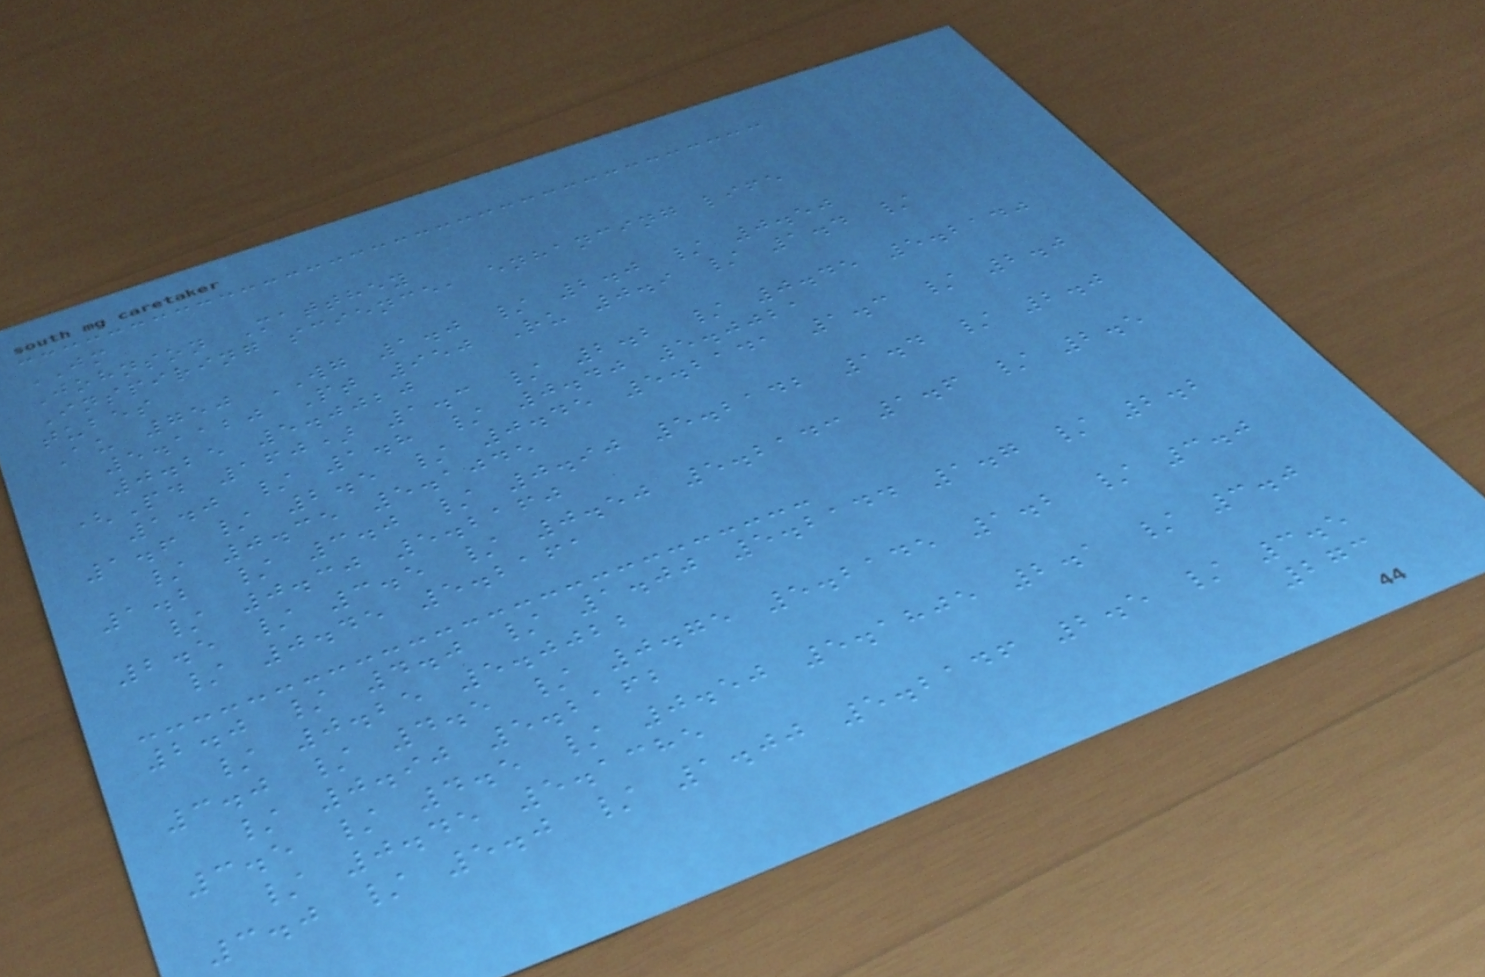JM
Johnson Matthey
Inspiring science, enhancing life
tubes
Au 750 WG 1.0 / 2.0 / 0.50
5.1120 Pt 950 Ru 0.9 / 1.4 /
0.25 5.0020
(Pd 160) 1.3 / 2.2 / 0.45 5.2140
1.0 / 1.8 / 0.40 5.0021
1.6 / 2.5 / 0.45 5.2141 1.3 / 2.0
/ 0.35 5.1045
1.2 / 3.0 / 0.90 5.2142 1.4 / 2.0
/ 0.30 5.2160
2.5 / 3.5 / 0.50 5.2143 1.6 / 2.5
/ 0.45 5.2161
2.0 / 4.0 / 1.00 5.2144 1.7 / 2.2
/ 0.25 5.0022
3.0 / 4.5 / 0.75 5.2145 1.2 / 3.0
/ 0.90 5.2162
3.5 / 4.5 / 0.50 5.1805 2.1 / 3.0
/ 0.45 5.1385
3.0 / 5.0 / 1.00 5.2146 2.5 / 3.5
273
